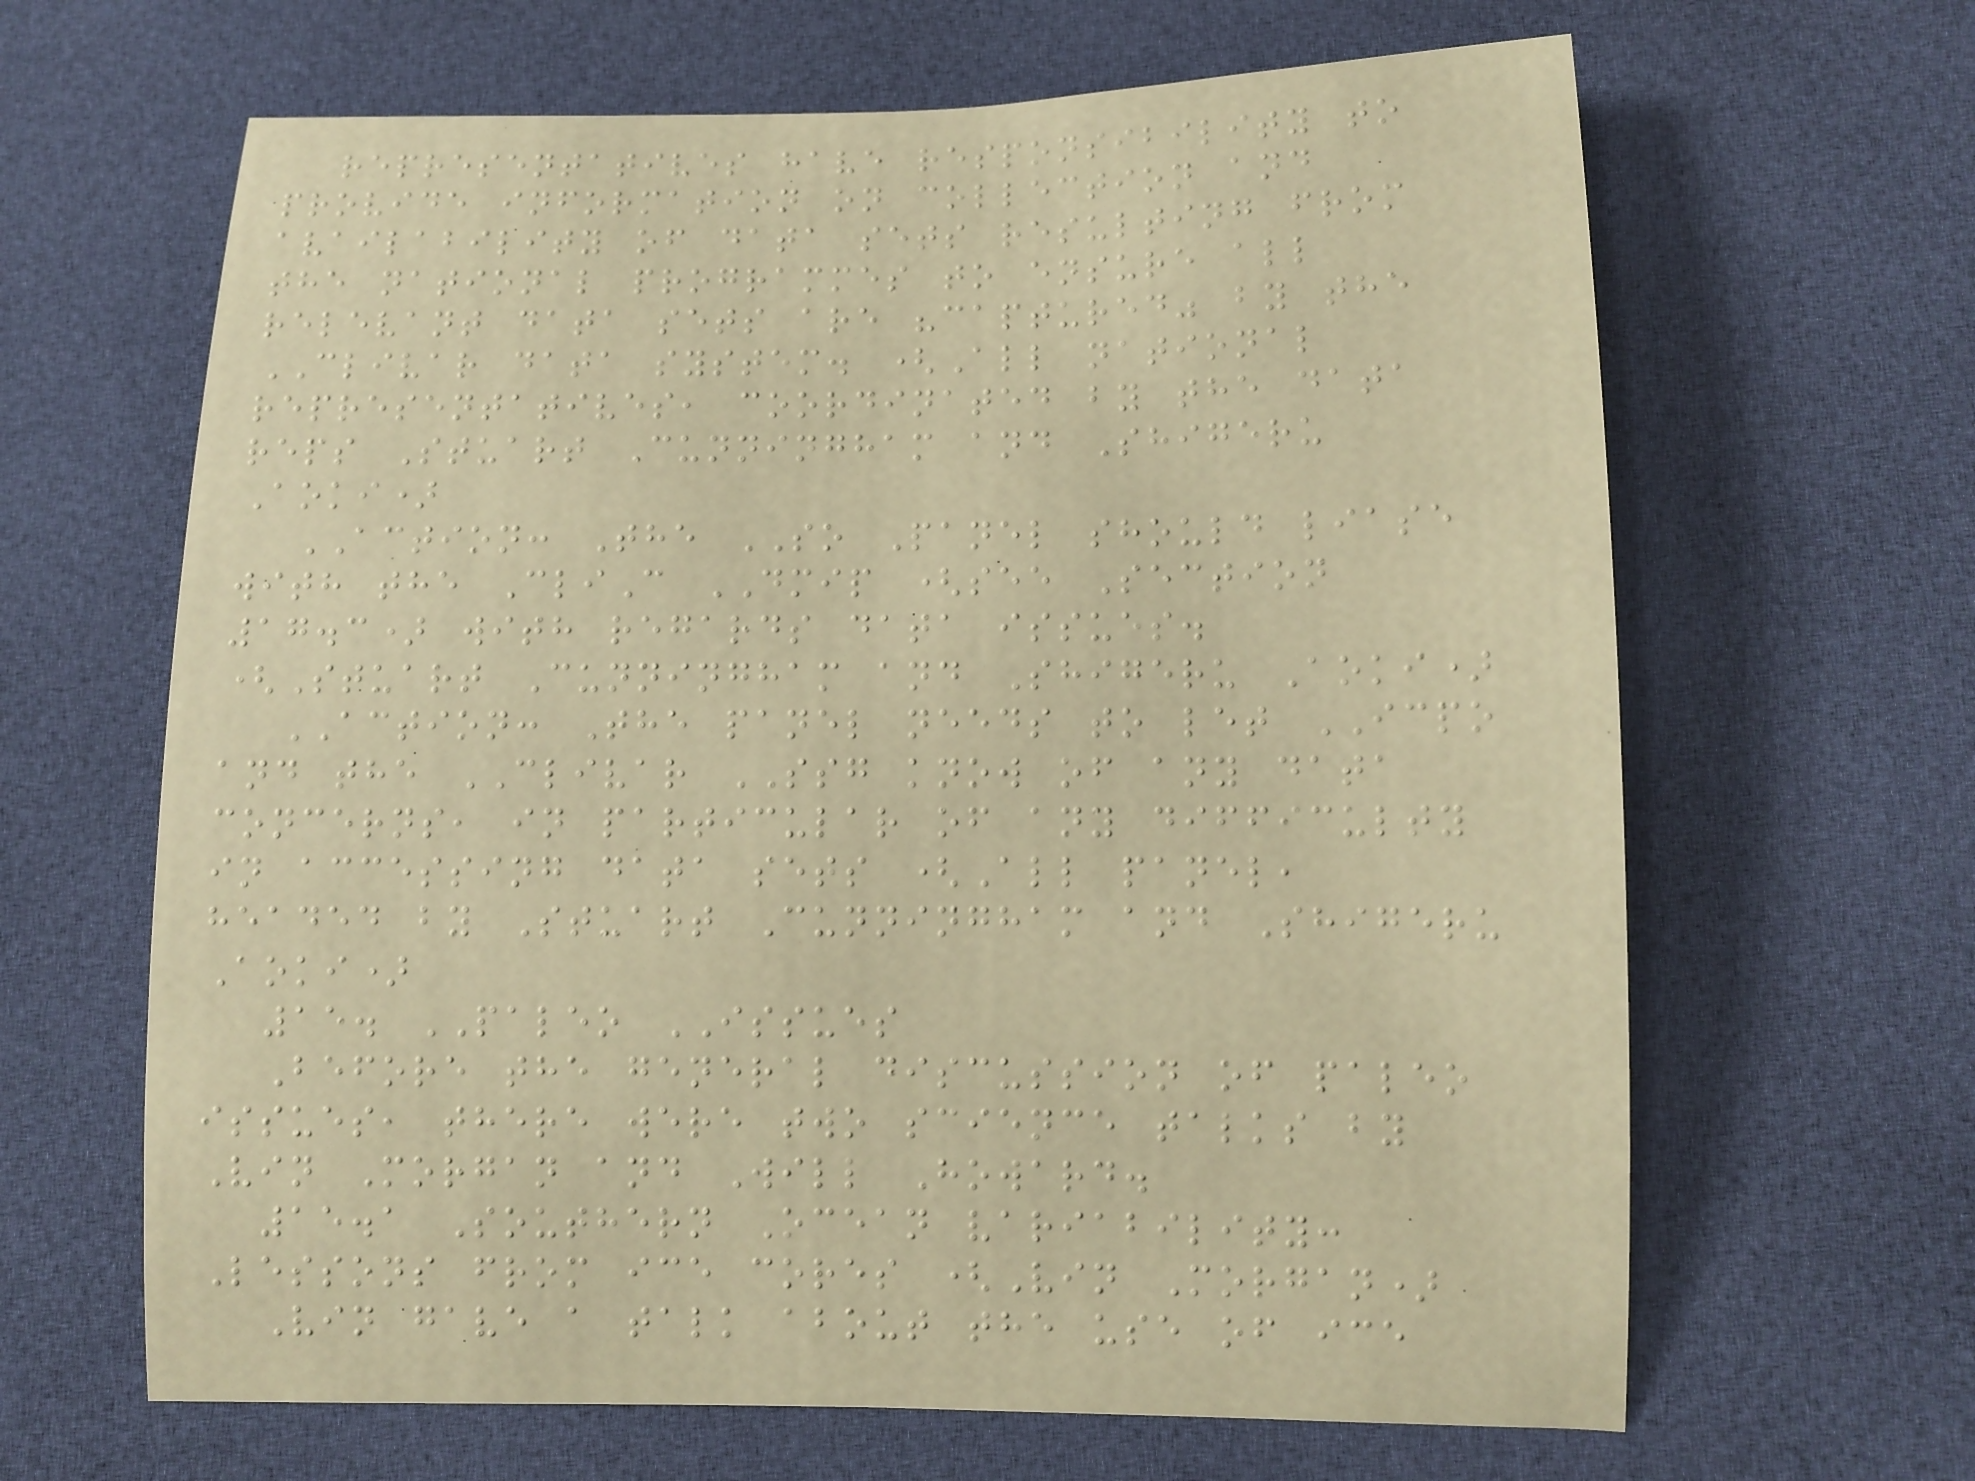representatives have responsibility to
provide information on collection and
availability of data sets resulting from
the national programmes to ensure all
relevant data sets are "captured" by the
CLIVAR data system. (All national
representatives, coordinated by the data
reps Stuart Cunningham and Shigeru
Aoki)
ACTION: The SO Panel should liase
with the CliC DMIP (see Section
17.3) with regards data issues.
(Stuart Cunningham and Shigeru Aoki)
ACTION: The panel needs to let ICPO
and the CLIVAR SSG know of any data
concerns, in particular of any difficulty
in accessing data sets (All panel,
headed by Stuart Cunningham and Shigeru
Aoki)
15. PALEO ISSUES
Before the general discussion of paleo
issues, there were two science talks by
Vin Morgan and Will Howard.
15.1 Southern Ocean variability:
Lessons from ice cores (Vin Morgan)
Vin gave a talk about the use of ice
